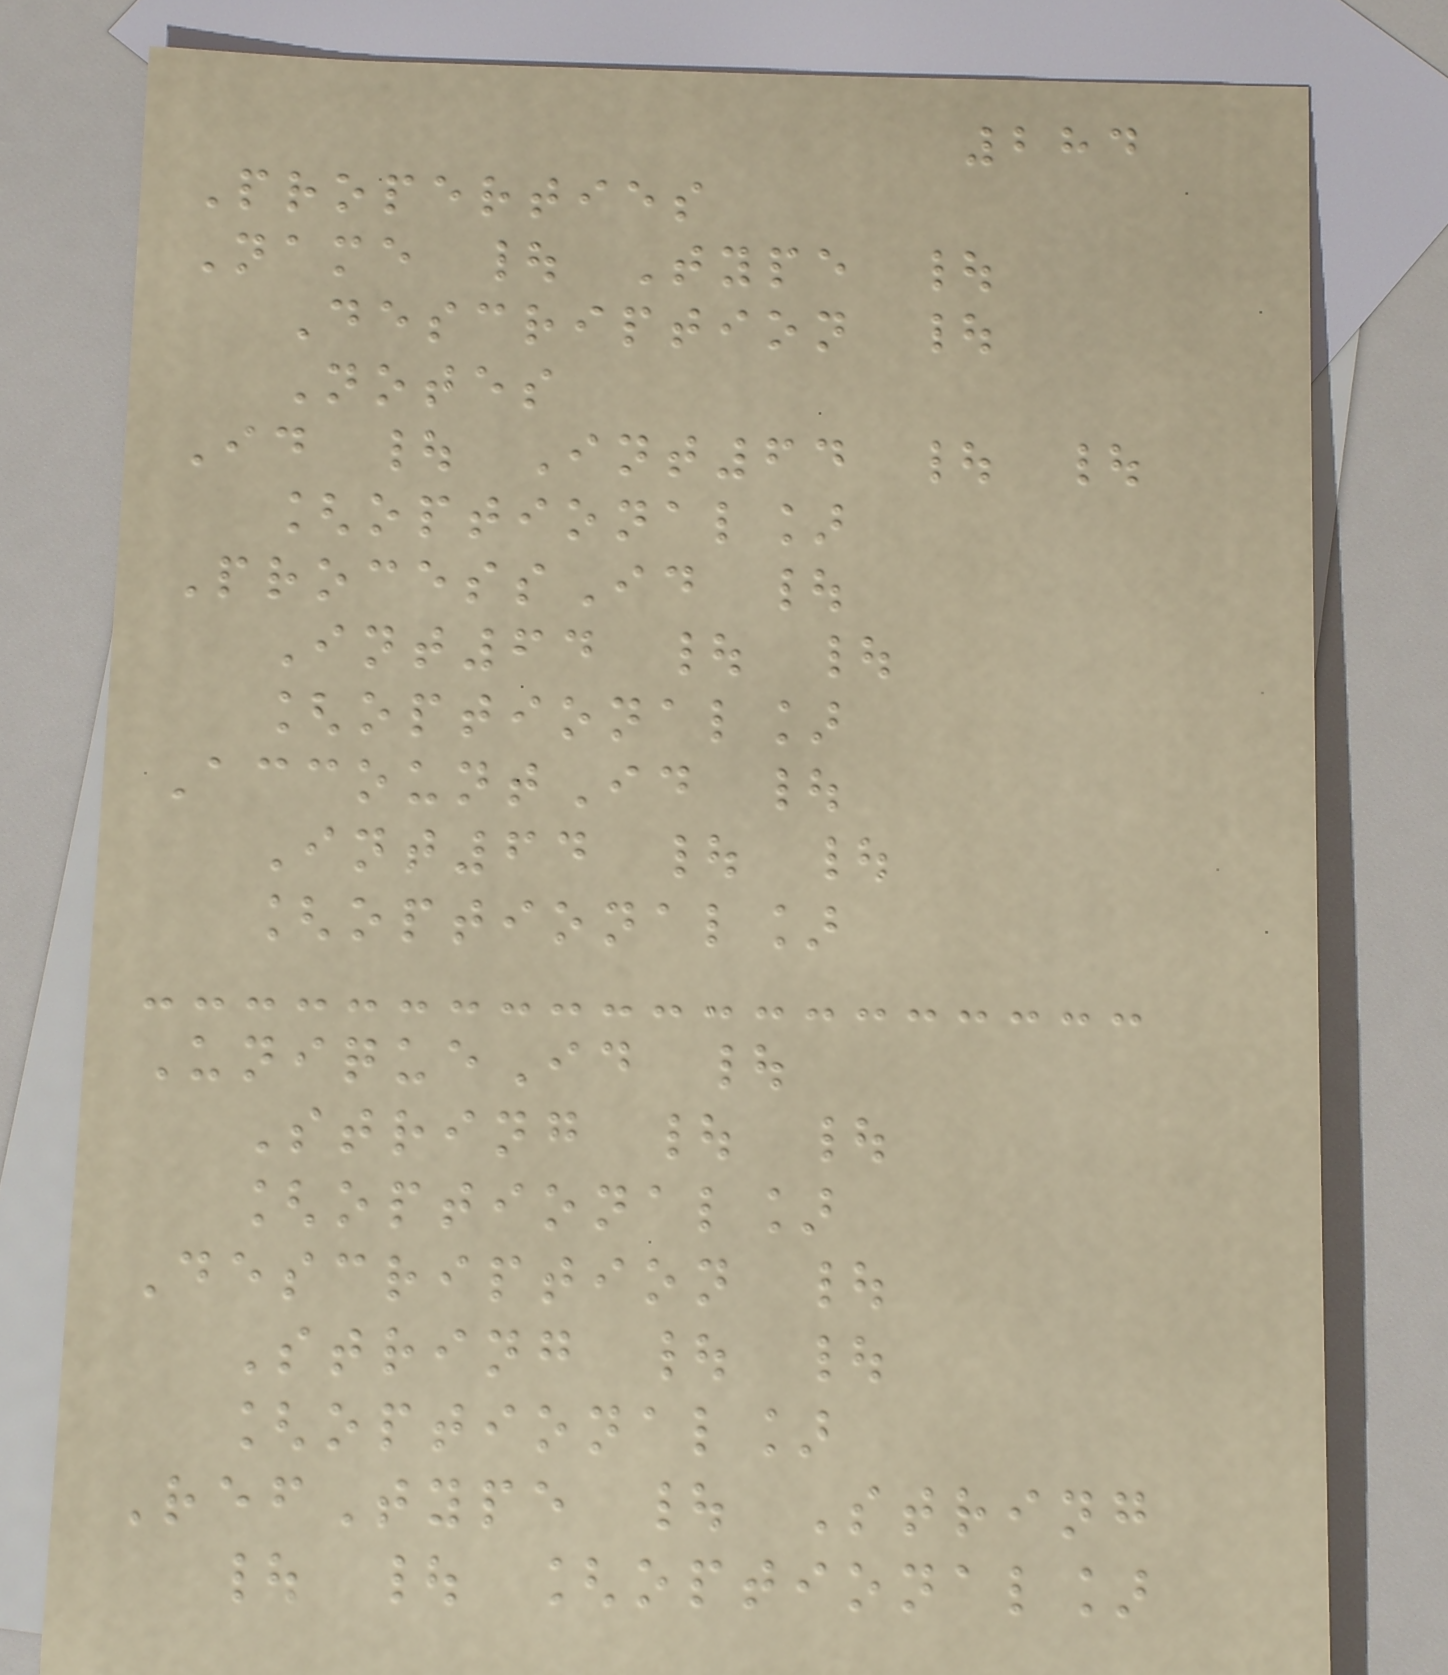284
Properties
Name | Type |
Description |
Notes
Id | Int64 | |
[optional]
ProcessId |
Int64 | |
[optional]
AccountId |
Int64 | |
[optional]
UniqueId |
String | |
[optional]
Description |
String | |
[optional]
RefType | String
| | [optional]
